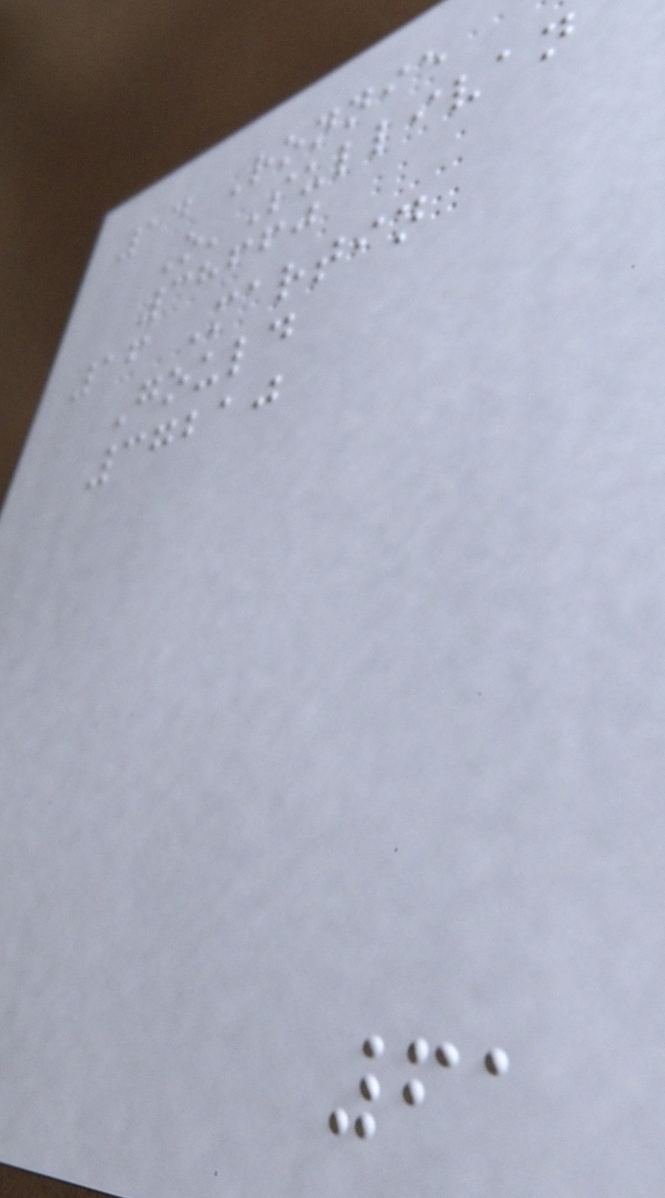14 Ronnie
O'Sullivan
38660
16 Martin
Gould
37210
61
